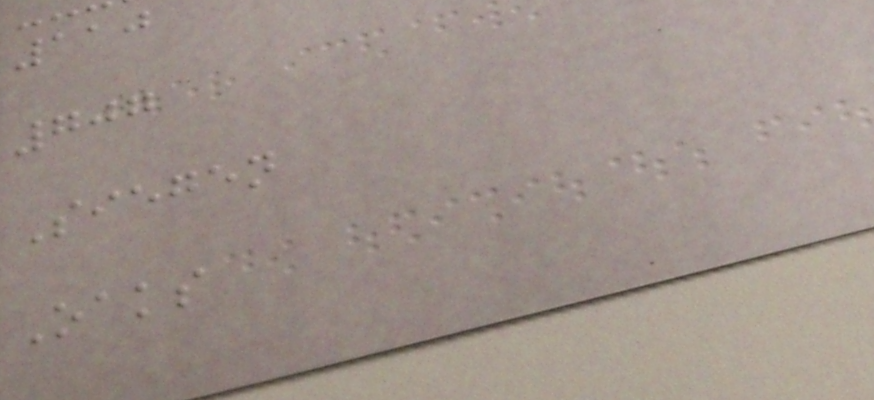110
707
Siegen
Oaks
